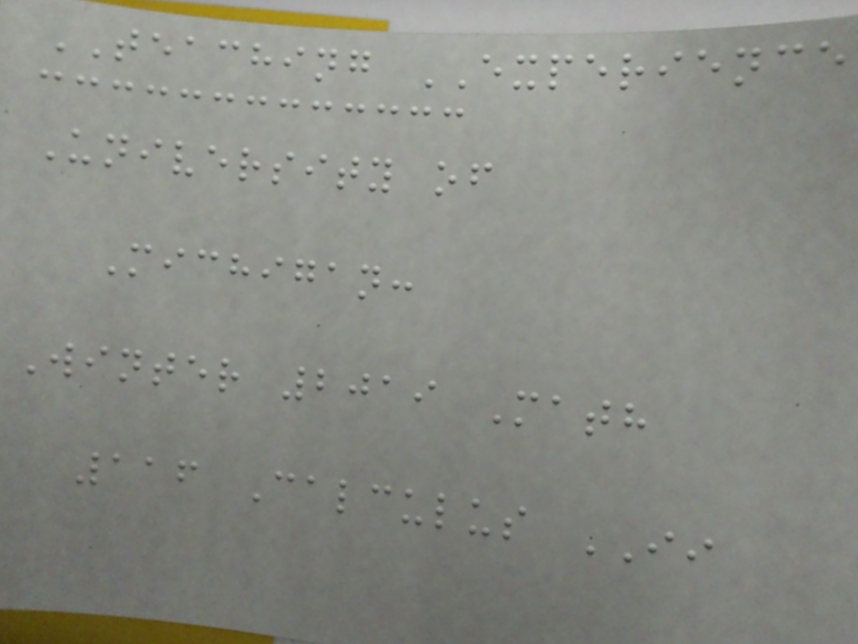TEACHING EXPERIENCE
University of
Michigan:
Winter 2019 Math
116 Calculus II
